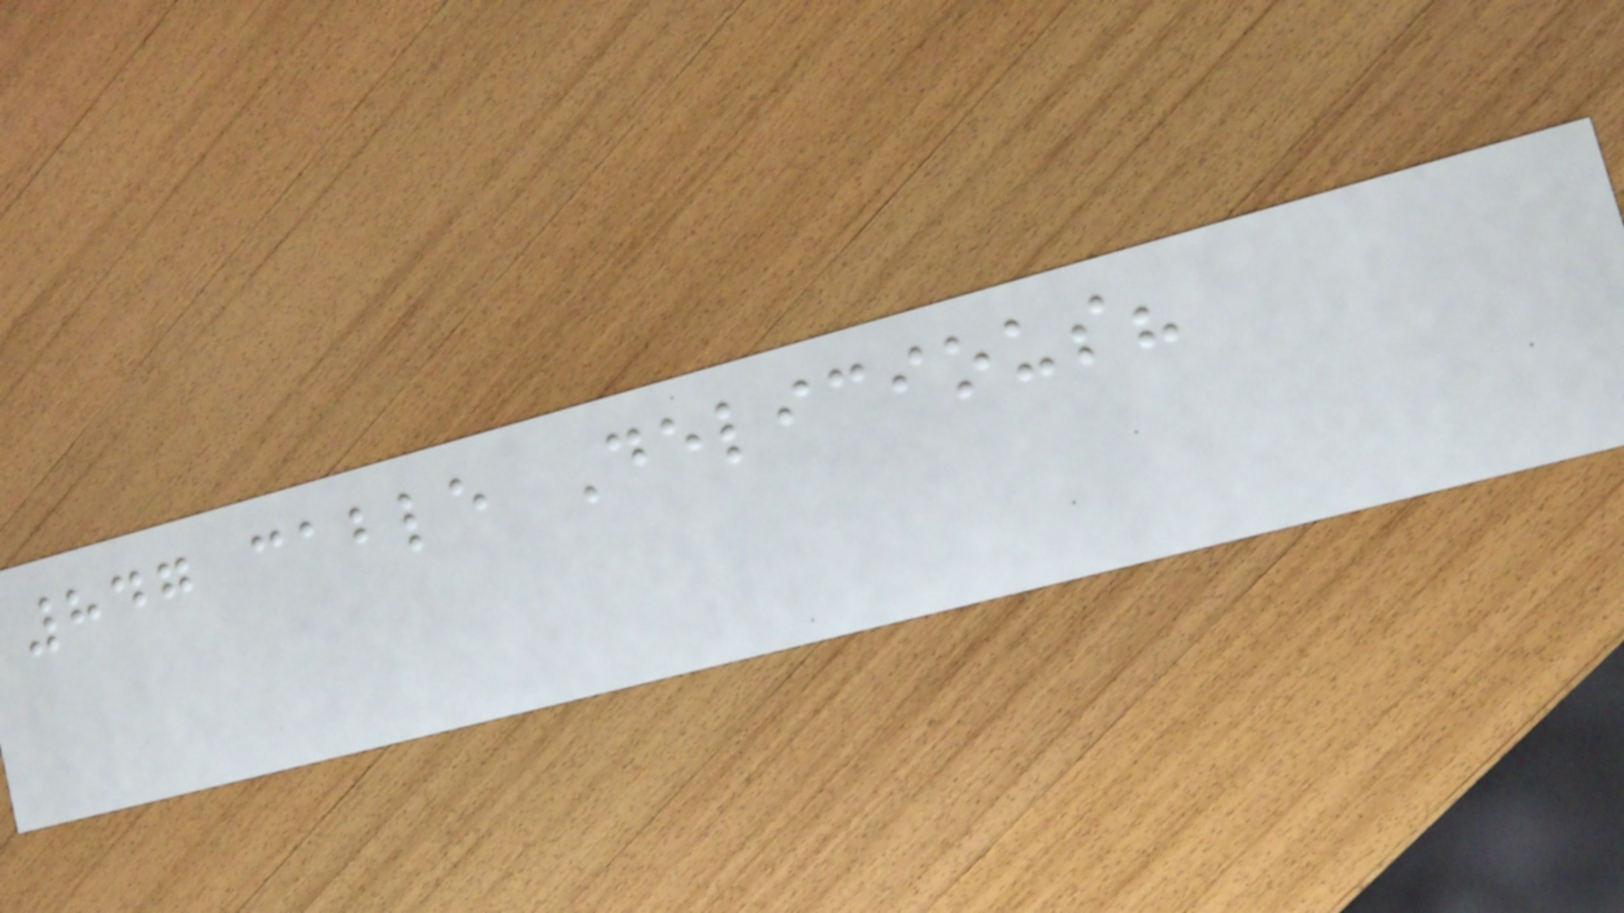847 cable Delicious?
